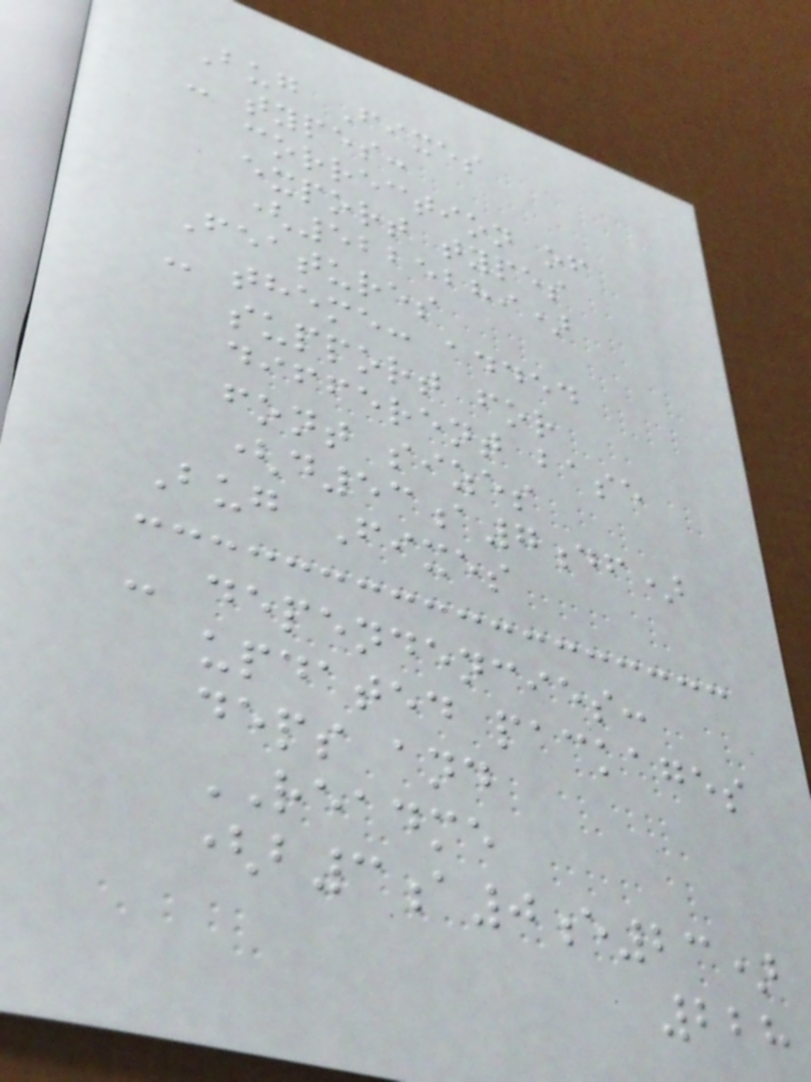Bug Fixes
- types:
correction of
export types
(5225289)
Features
- theme: added
support for
different base
font sizes
(d53a7df)
Bug Fixes
- dependencies:
updated packages
deps and
README
(b3a0e23)
228
